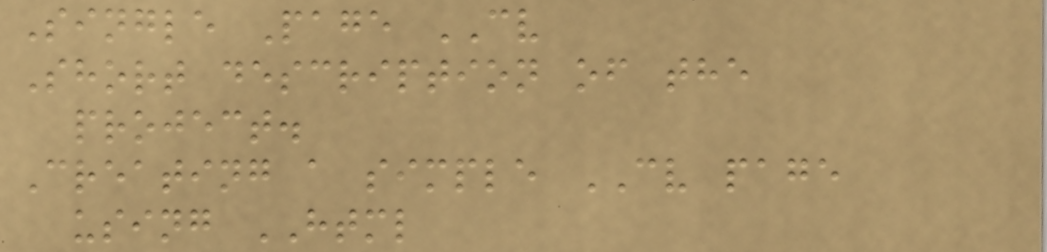Single Page CV
Short description of the
project.
Creating a simple CV page
using HTML
